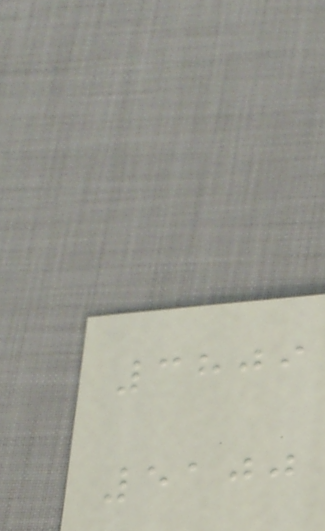3809
5100
